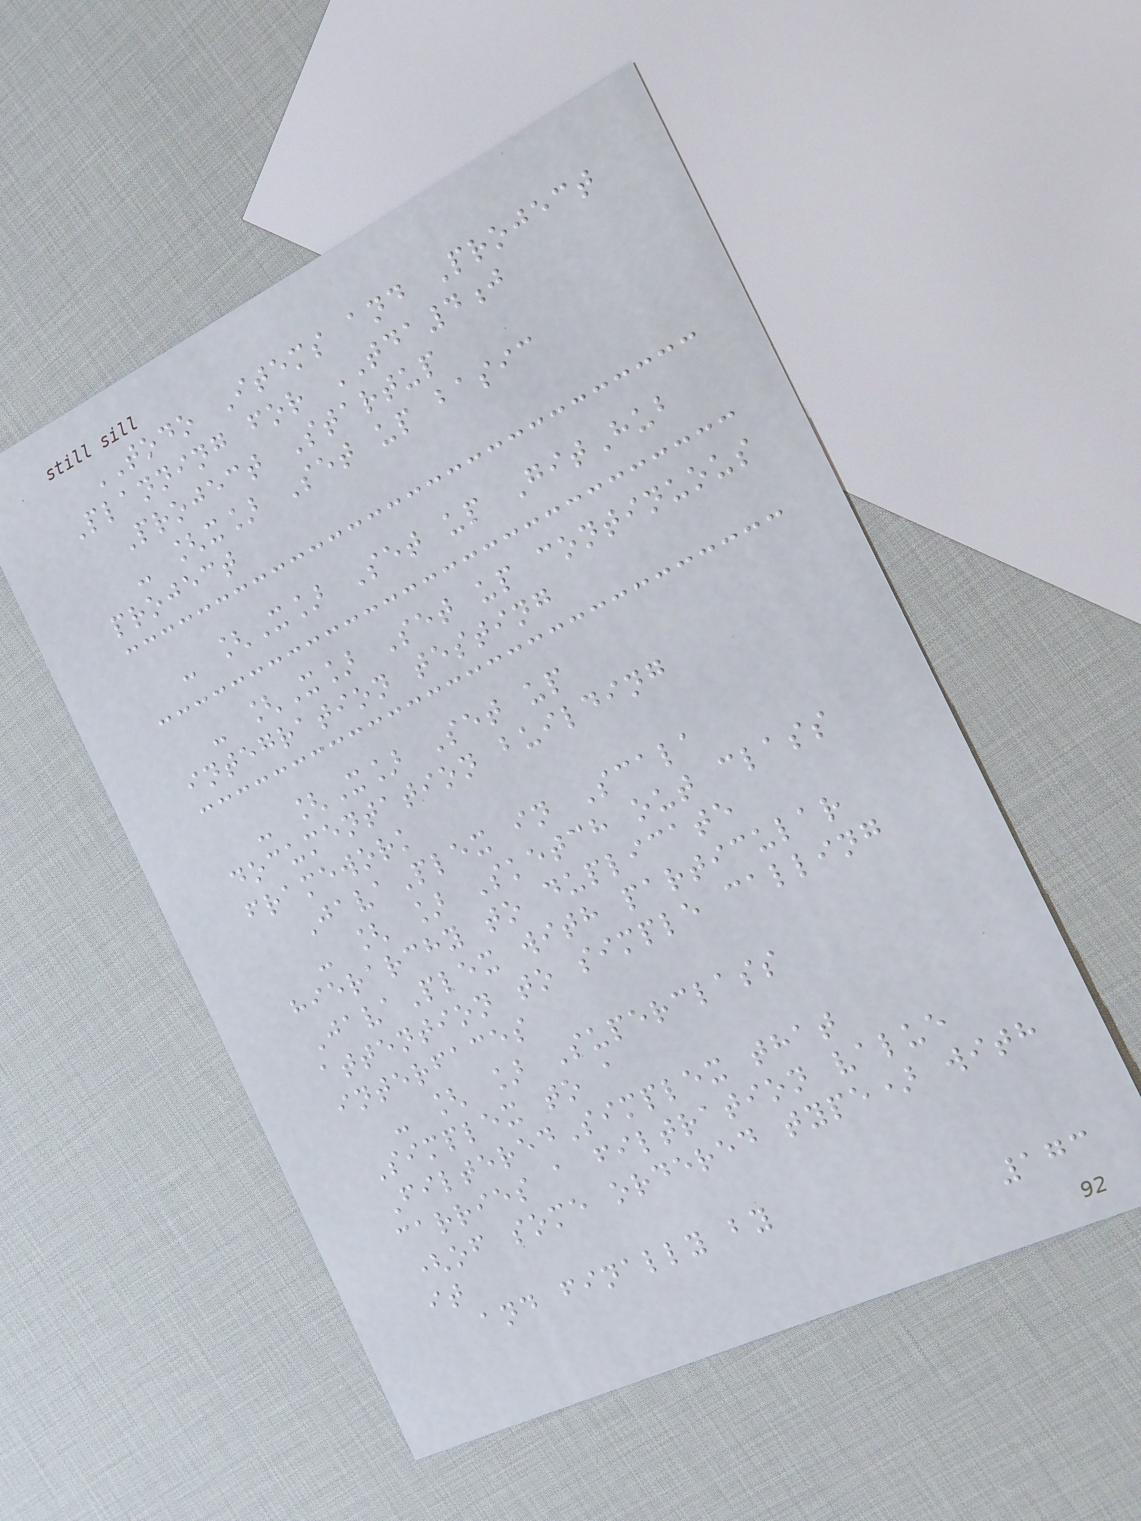TODO Items and Project
Planning for TDA4j
Project Startup
- [x] Set up basic
project
- [X] Set up GitHub
- [X] Set up continuous
integration testing
- [X] Set up
documentation building
framework
JavaPlex in Scala
- [ ] Sketch out class
hierarchy to duplicate
JavaPlex with particular
attention to simple calling
interfaces
- [ ] Superclass
Simplex to a
FilteredSimplex that
carries a filtration value
(of some ordered type) with
it
and finally by
173
